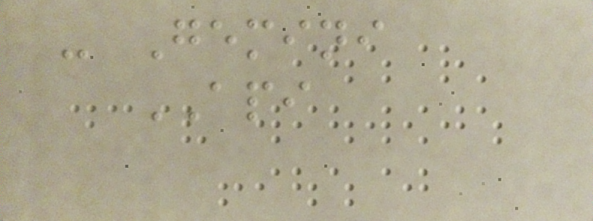- Gemini
API
